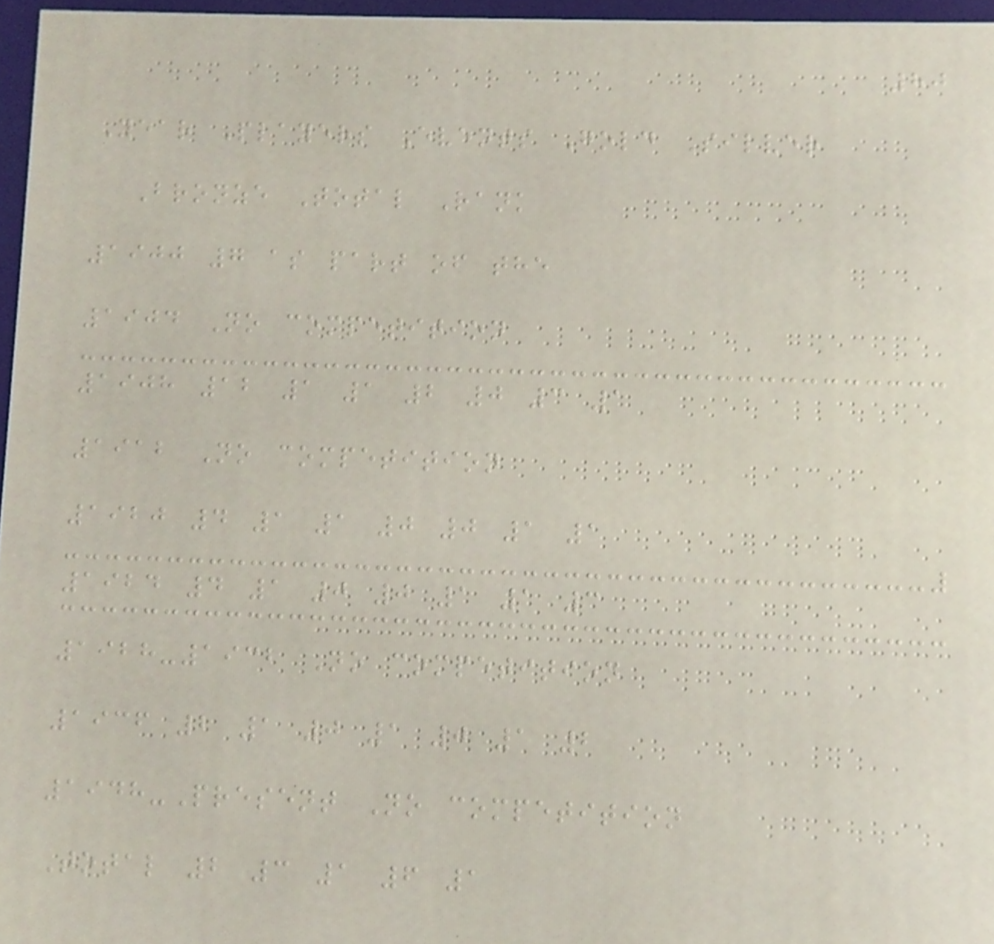80
Year Players Events Gold Silver
Bronze Total Rank
1900 7 as part of the
1904 No competition
1908 12 1 1 2 0 3 1
1912 No competition
1920 4 1 1 0 0 1 1
1924 4 1 0 0 1 1 3
1928-1932 No competition
1936 2 1 0 1 0 1 2
1948-Present No competition
Total 2 3 1 6 1
